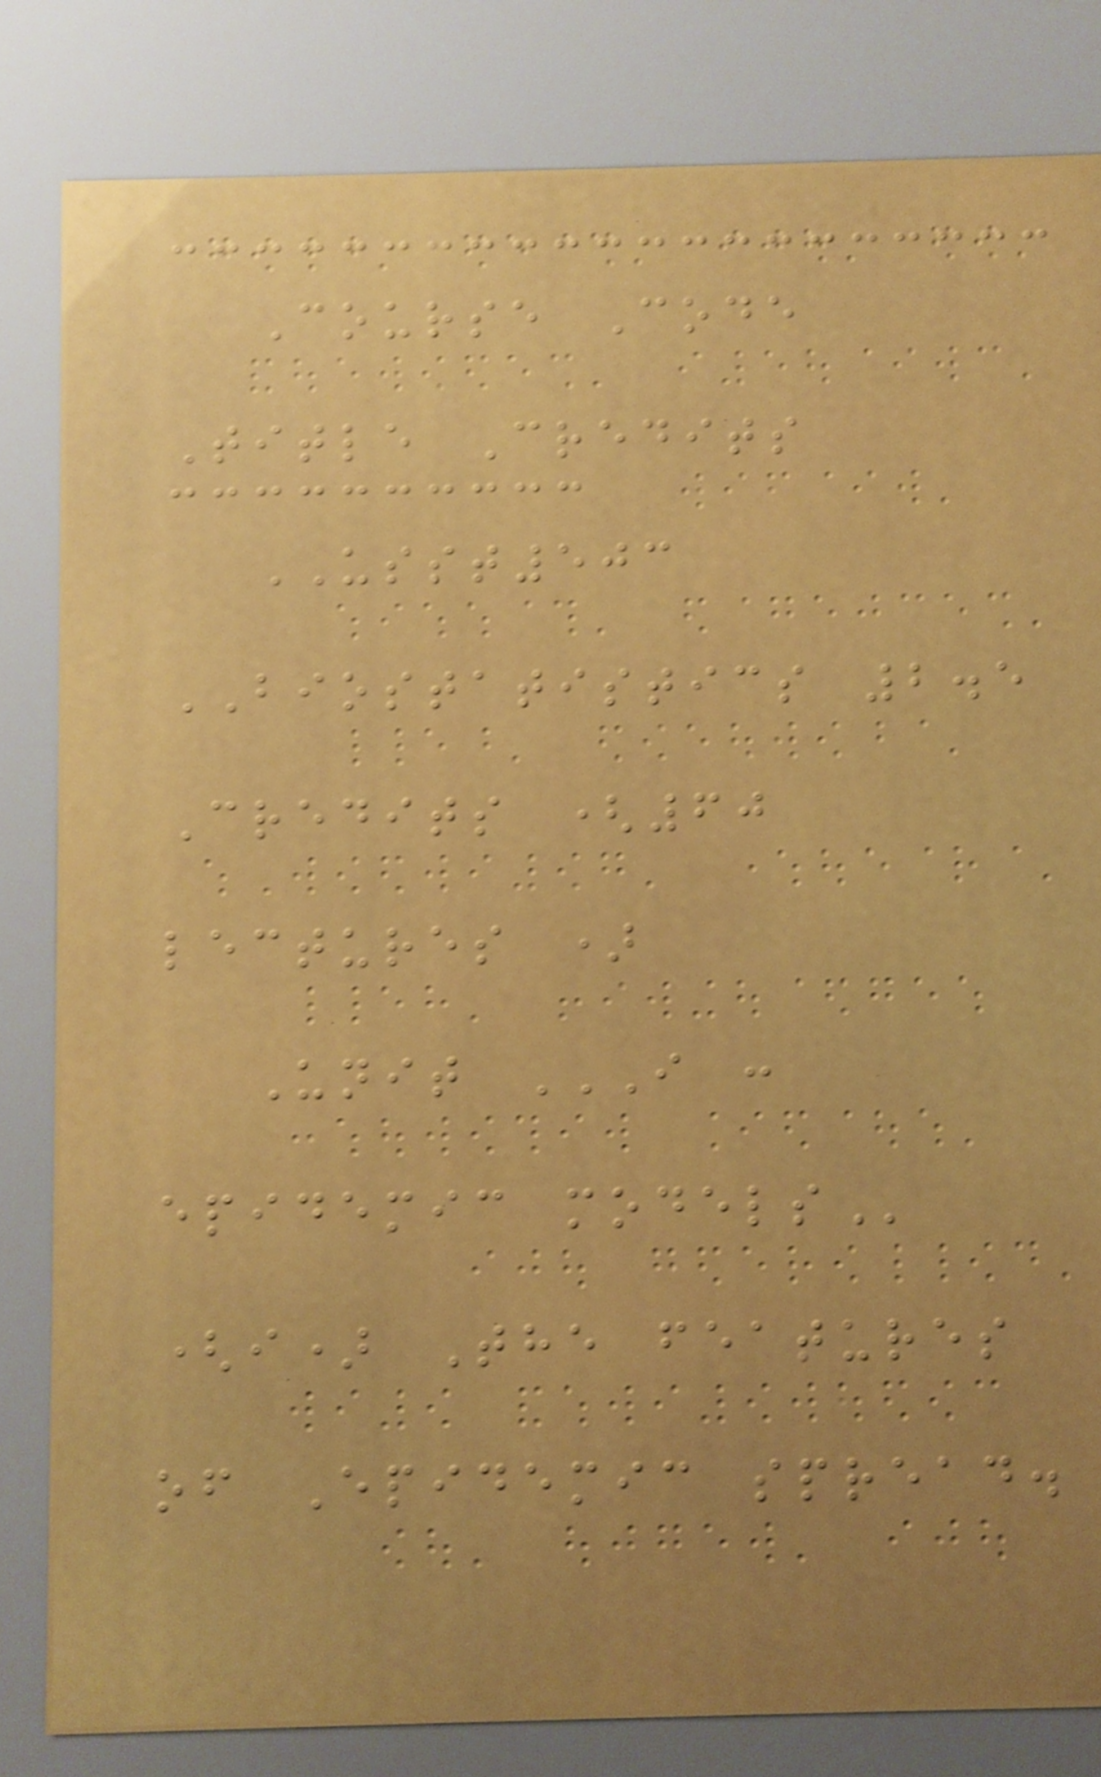Course Code
Title Credits
USST503
BIOSTATISTICS 2.5
Credits (60
lectures )
Unit I :
EPIDEMIC MODELS
(i) The features
of Epidemic spread.
